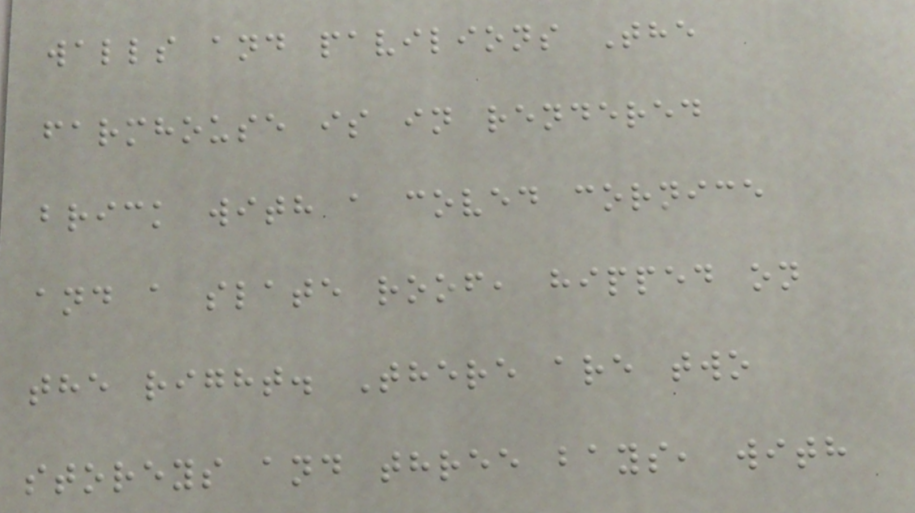walls and pavilions The
farmhouse is in rendered
brick with a coved cornice
and a slate roof, hipped on
the right. There are two
storeys and three bays, with
